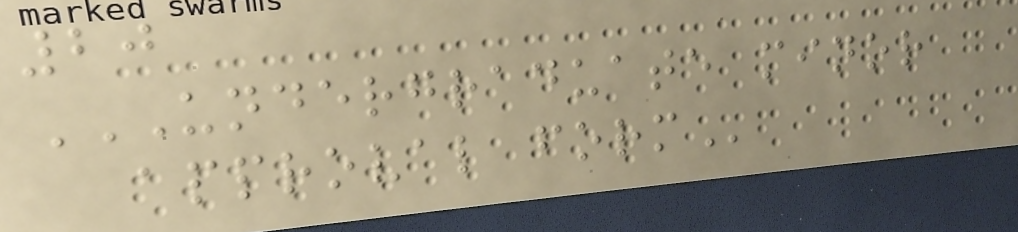20
UNDERGRADUATE MINOR
APPROVAL FORM
